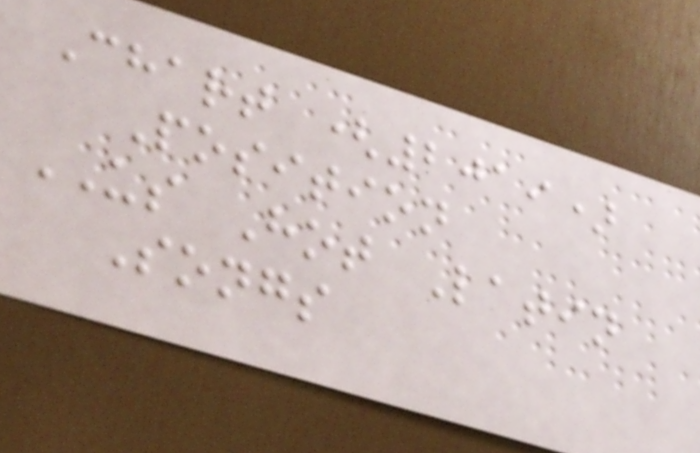Chart (2019)
Position
US Hot Latin
Songs
